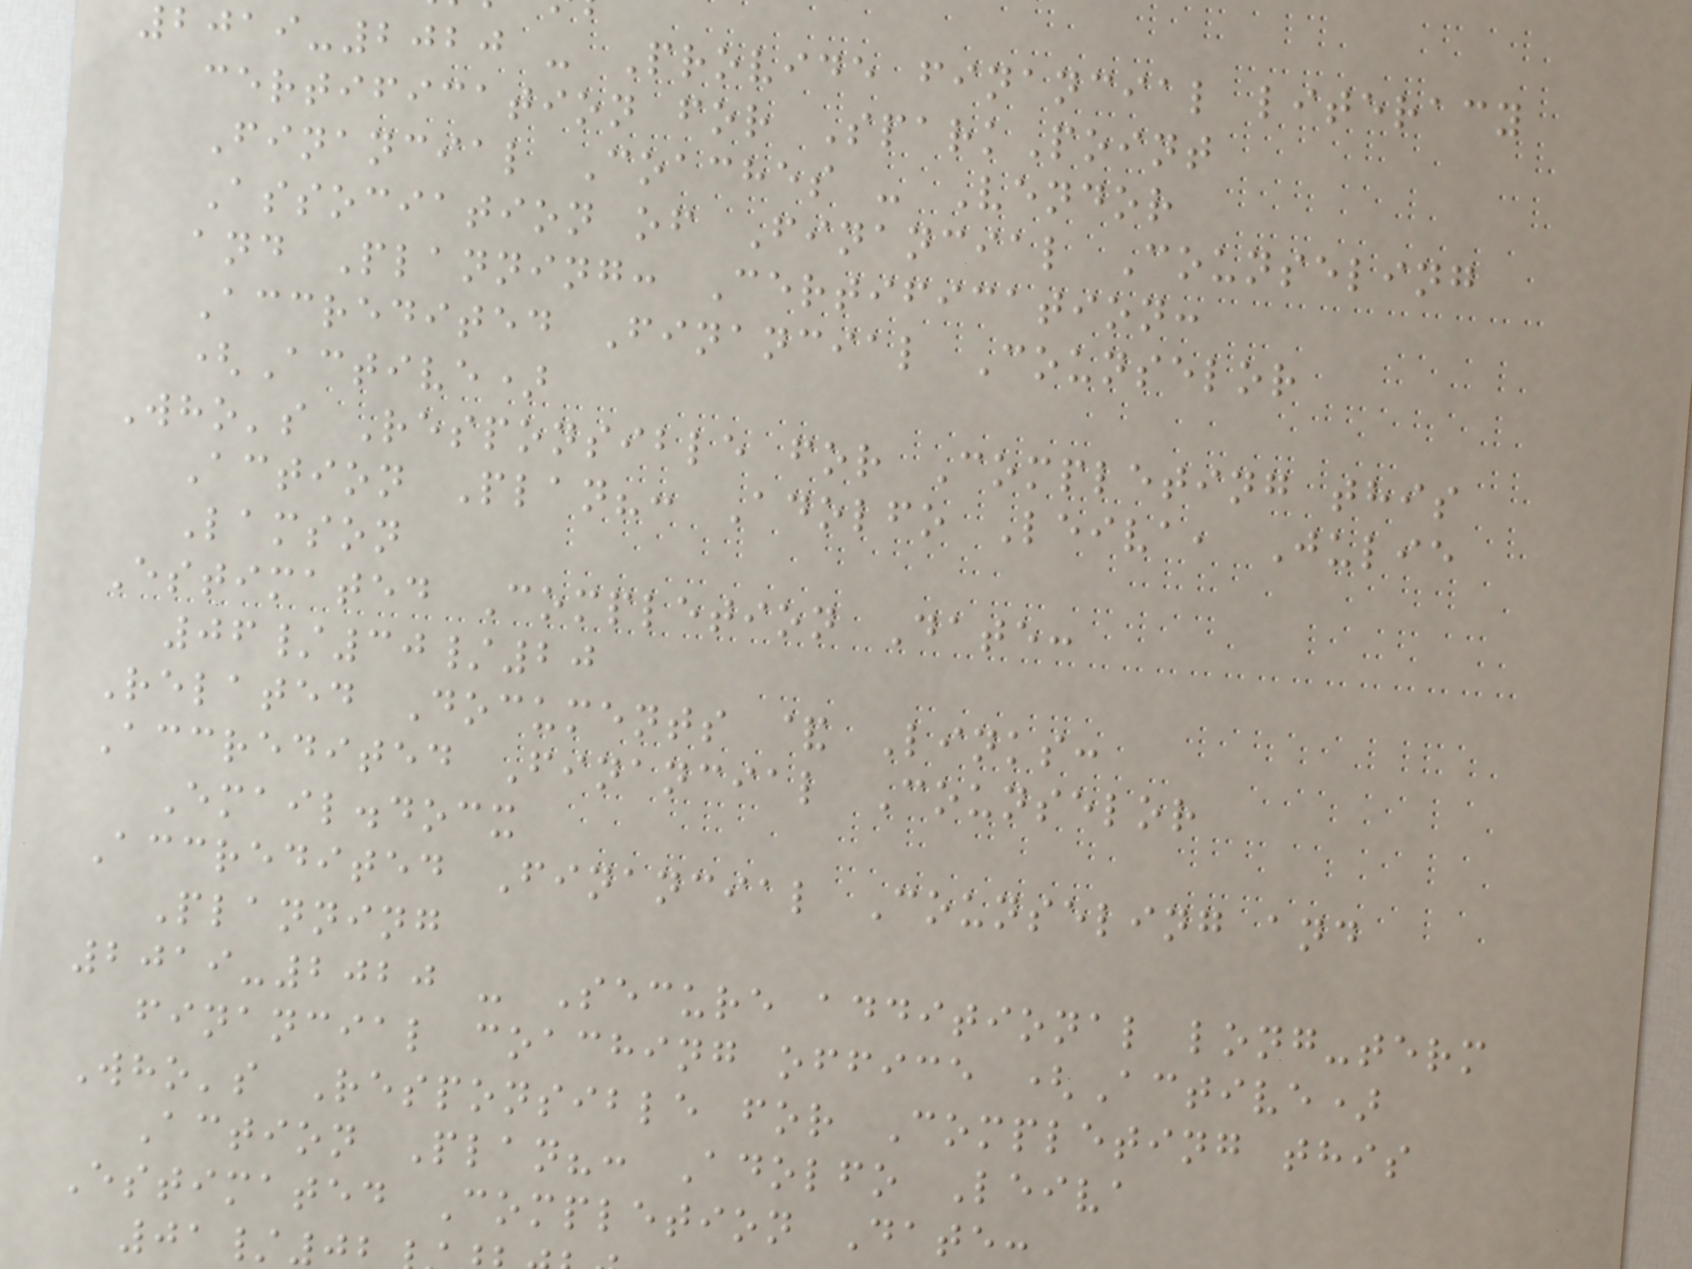2019-2020 - Provide financial literacy
certification for SparkPoint
Financial Coaches - Vendor
Association of Financial Counseling
and Planning: Certification:
Accredited Financial Counselor
(Active)
Who's Responsible for Completing this
Action Plan?: Adolfo Leiva, Julie
Lamson
Estimated Completion Date:
06/30/20
Related Documents & Links:
Accredited Financial Counselor
Email.docx
Accredited Financial Counseling and
Planning
2019-2020 - Secure additional long-term
financial coaching office (Active)
Who's Responsible for Completing this
Action Plan?: Adolfo Leiva
Estimated Completion Date:
01/
